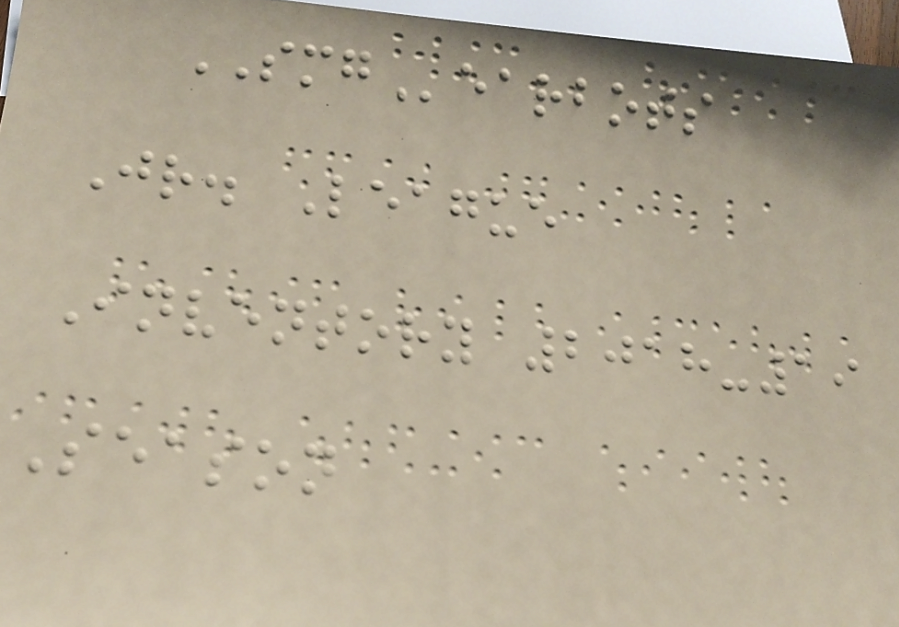SMGearbots
Jr. League
Inventory 2018-19
Season
